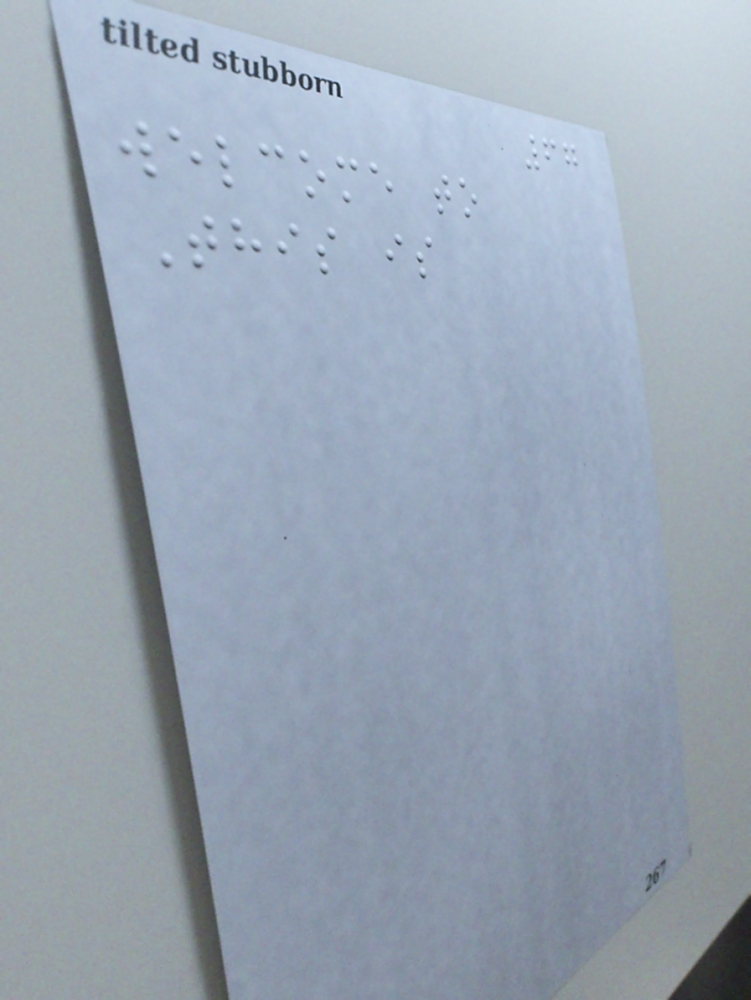67
welcome to
This is
